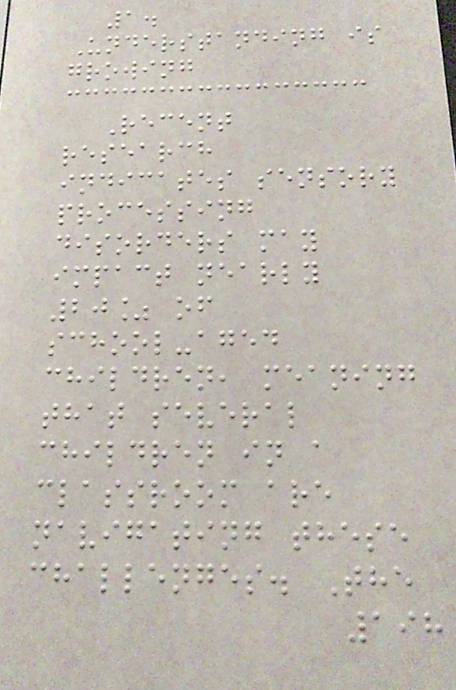1.
Understanding is
growing
Recent
research
indicates sensory
processing
disorders may
impact nearly
20% of
school-aged
children, meaning
that several
children in a
classroom are
navigating these
challenges. The
198
